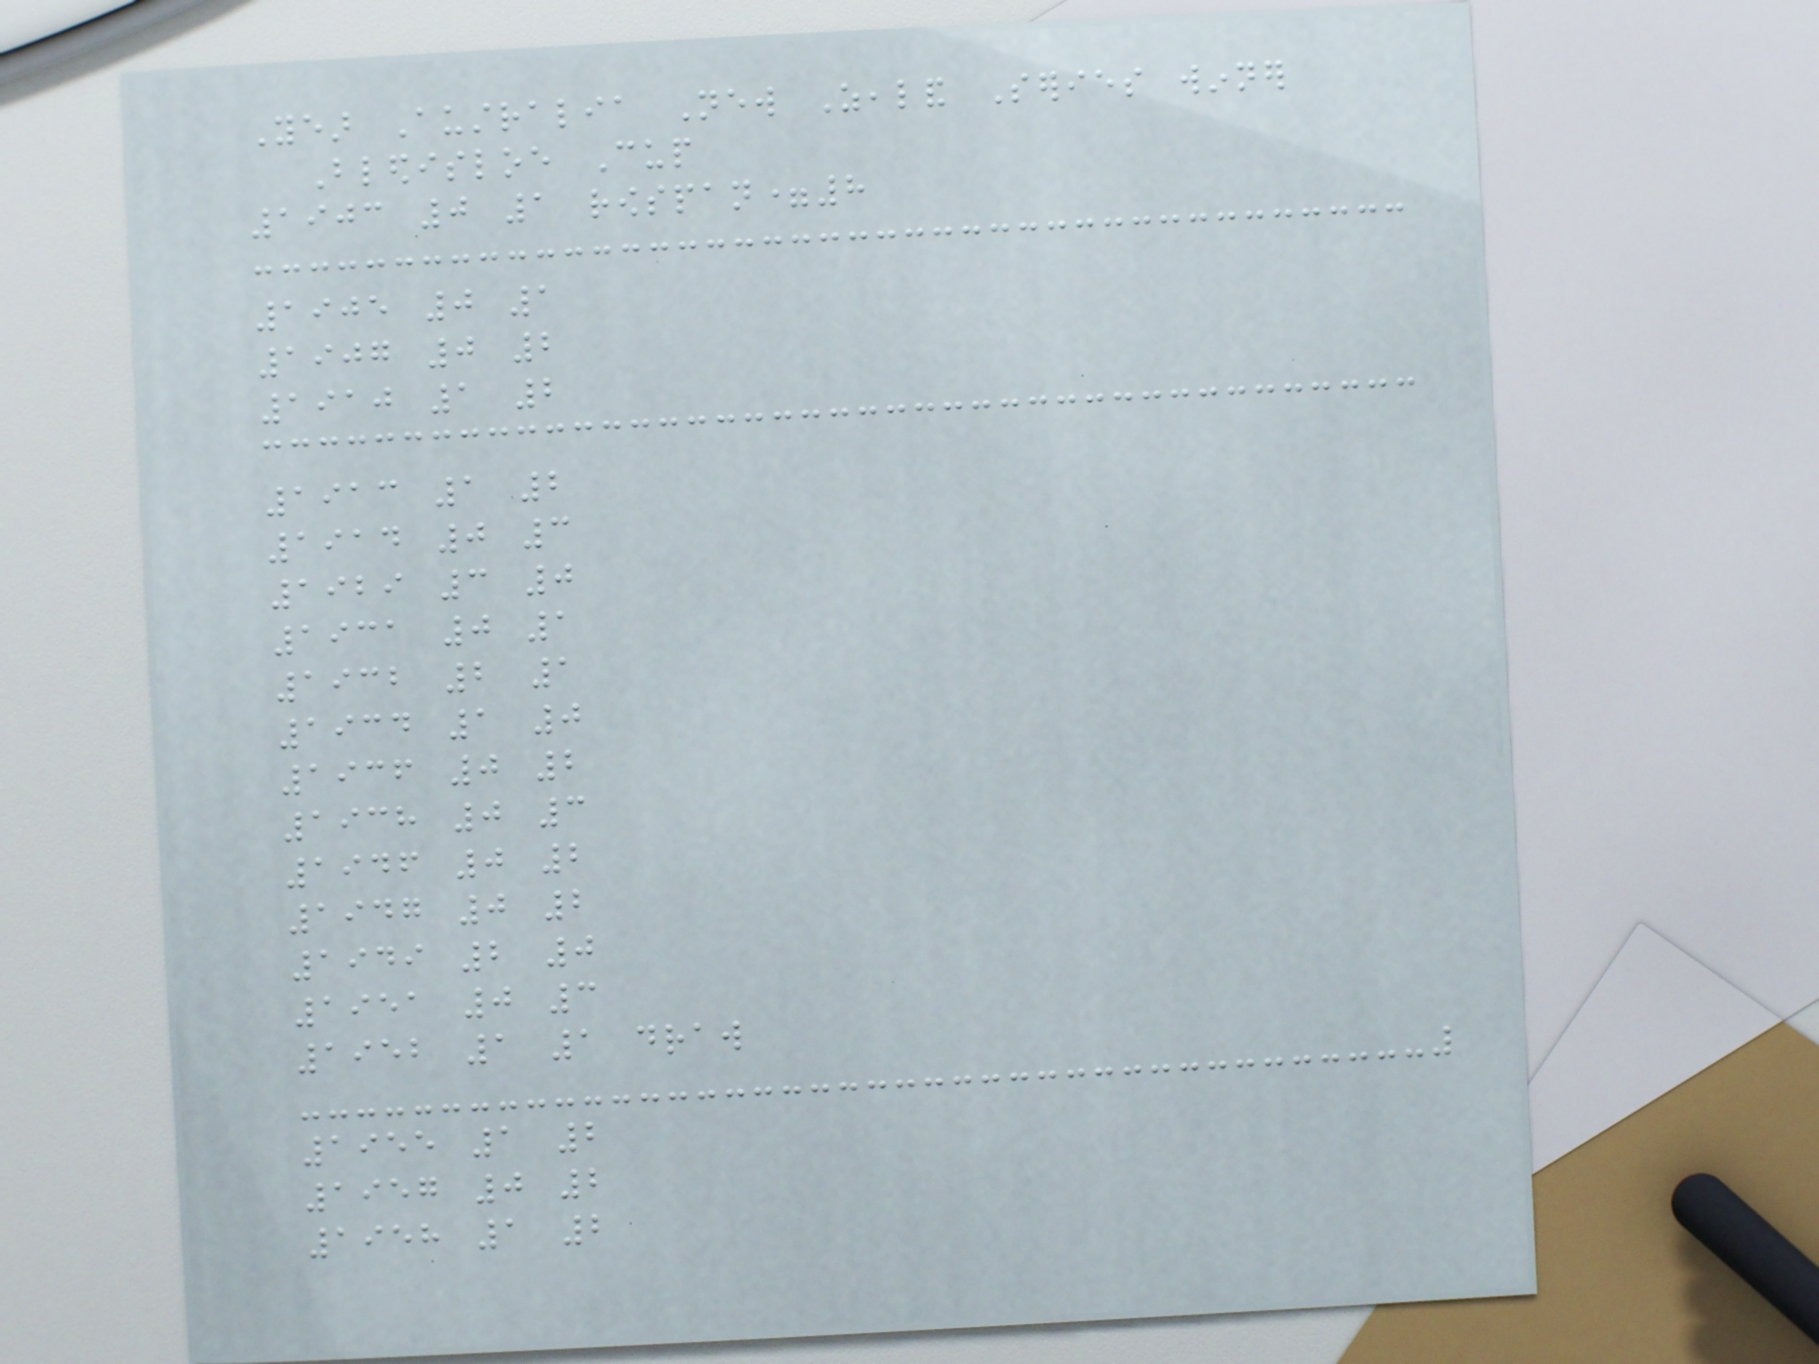Year Australia New Zealand Series winner
Bledisloe Cup
1903 0 1 rowspan=8
1905 0 1
1907 0 2
1910 1 2
1913 1 2
1914 0 3
1929 3 0
1931 0 1
1932 2 1
1934 1 0
1936 0 2
1938 0 3
1946 0 2
1947 0 2
1949 2 0
1951 0 3
1952 1 1 draw
1955 1 2
1957 0 2
1958 1 2
